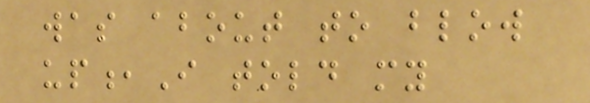was about to blow
up,I told my
